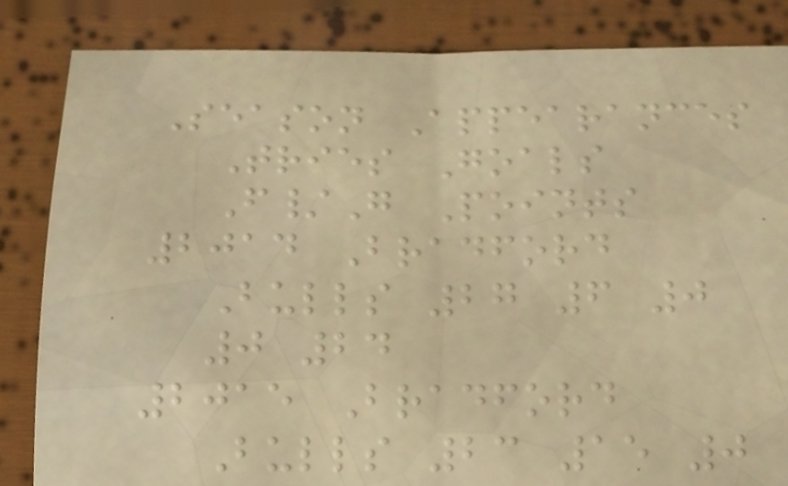Season Appearances
Tries Goals
F/G Points
2014 Bradford
Bulls 27 6 0
0 24
2015 Bradford
Bulls 23 15 0
